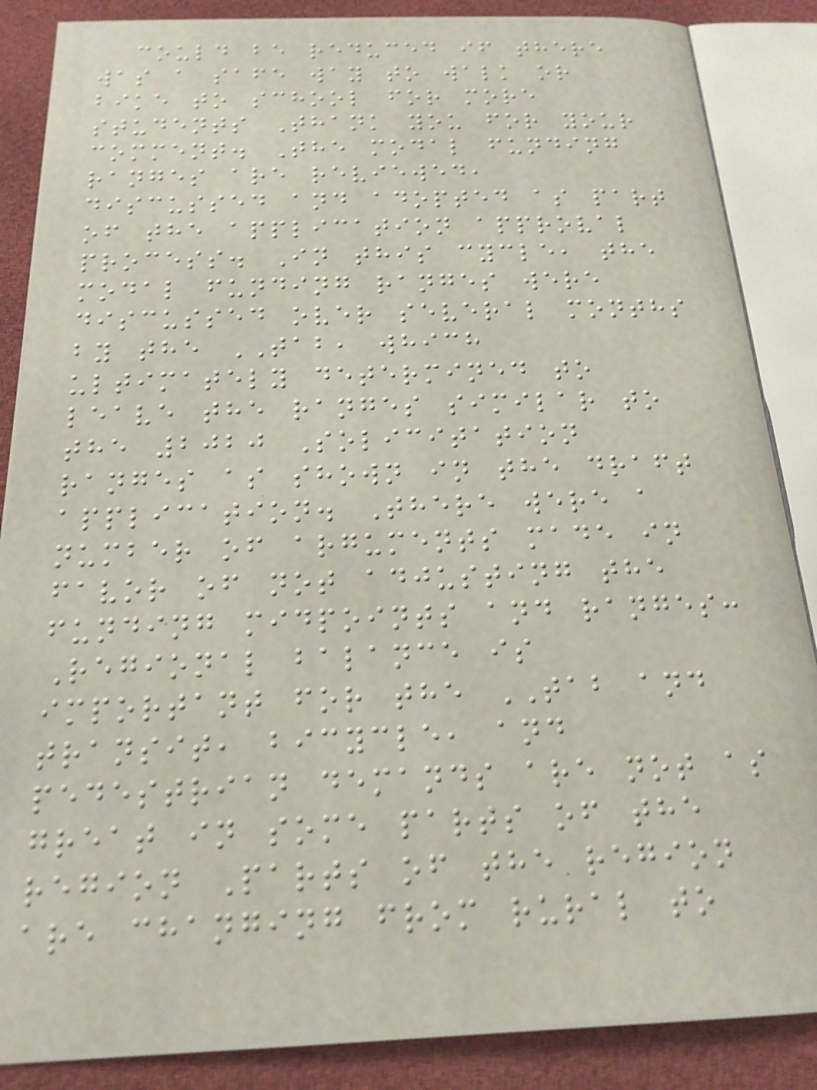could be reduced if there
was a safe way to walk or
bike to school for more
students Thank you for your
comment. The modal funding
ranges are reviewed,
discussed and adopted as part
of the application approval
process. In this cycle, the
modal funding ranges were
discussed over several months
by the TAB, which
ultimately determined to
leave the ranges similar to
the 2020 Solicitation
ranges as shown in the draft
application. There were a
number of arguments made in
favor of not adjusting the
funding midpoints and ranges:
Regional balance is
important for the TAB and
transit, bicycle, and
pedestrian demands are not as
great in some parts of the
region Parts of the region
are changing from rural to
